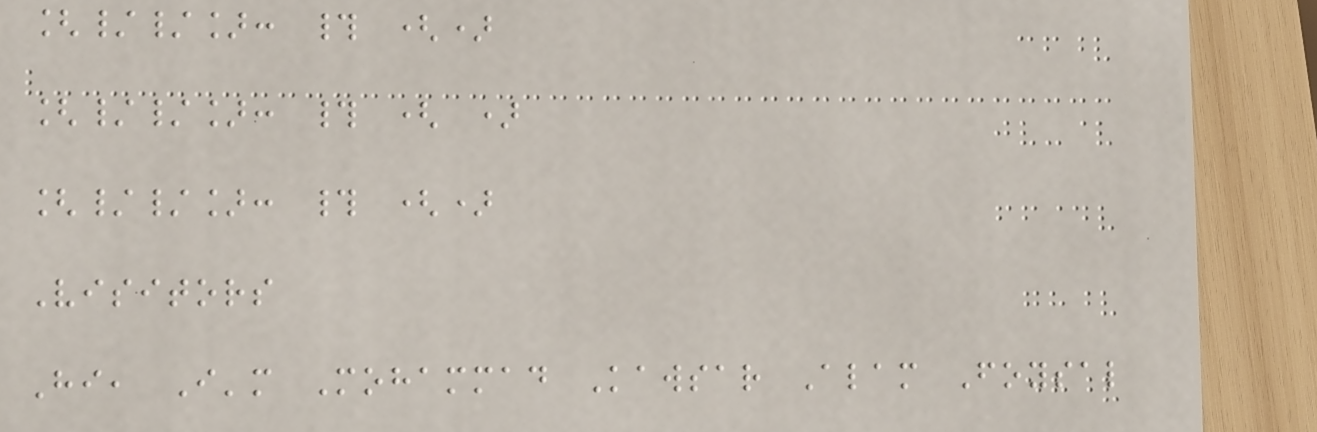[//]: # ()
[//]: # ( )
[//]: # ()
Visitors
Hi, I'm Mohammad Kawsar Alam Foysal
